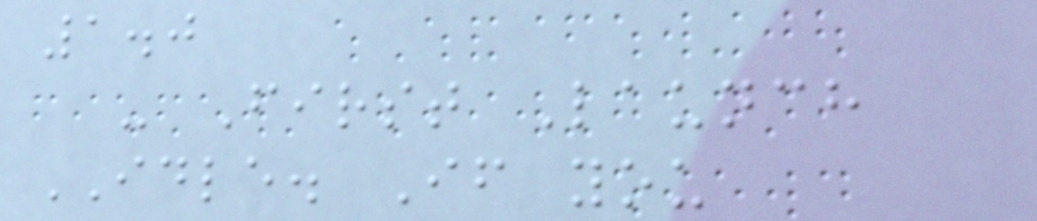1.0
- First Launch
IDLE. If you
